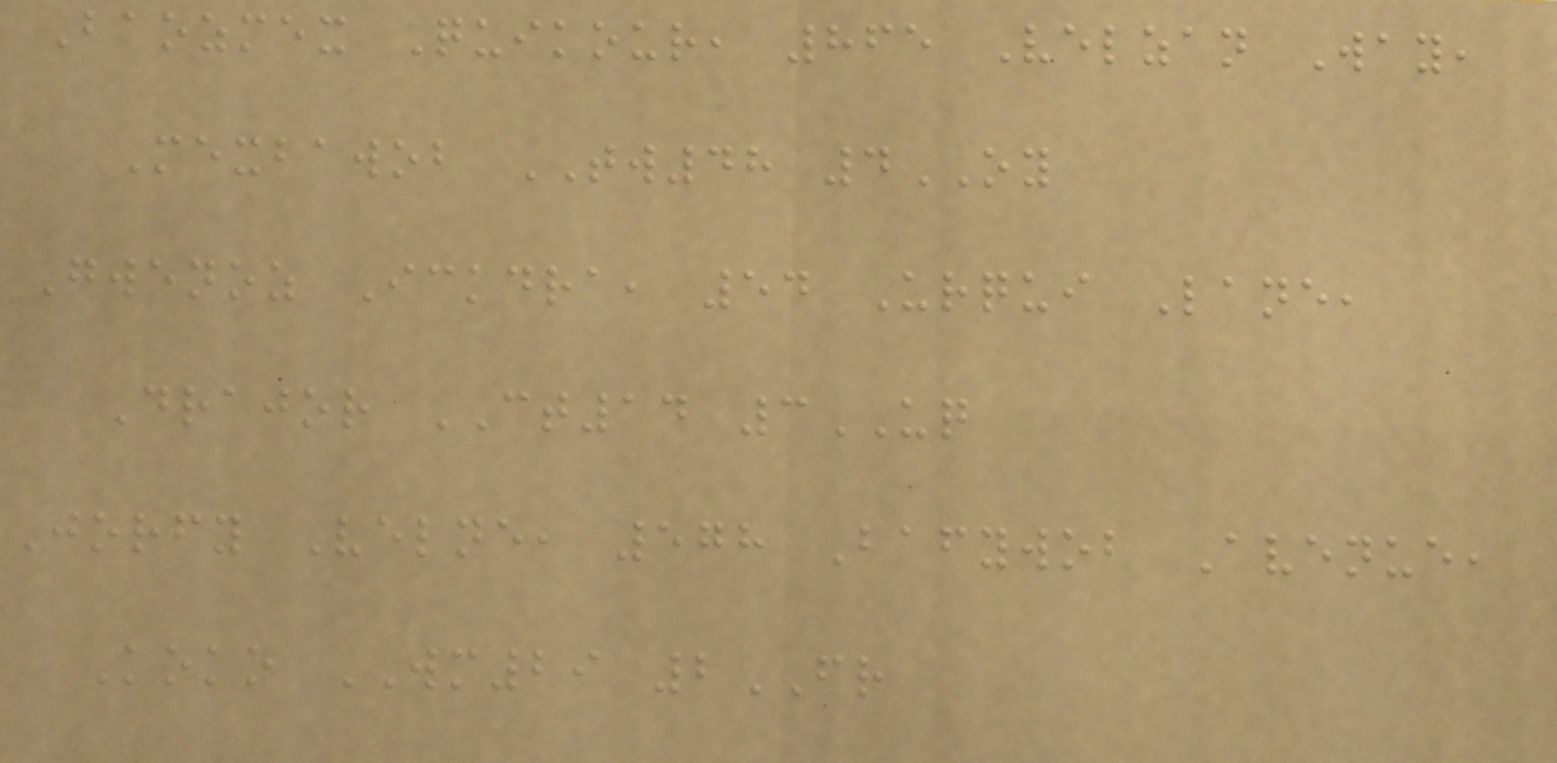Baozmex Quikour, 865 Velzan Way,
Mexbawob TW48 4OY
Gwenoz Ickdra, 54 Urqui Lane,
Drajor CT14 3UQ
Jorfy Velne, 578 Bafywob Avenue,
Koko WM29 2FR
